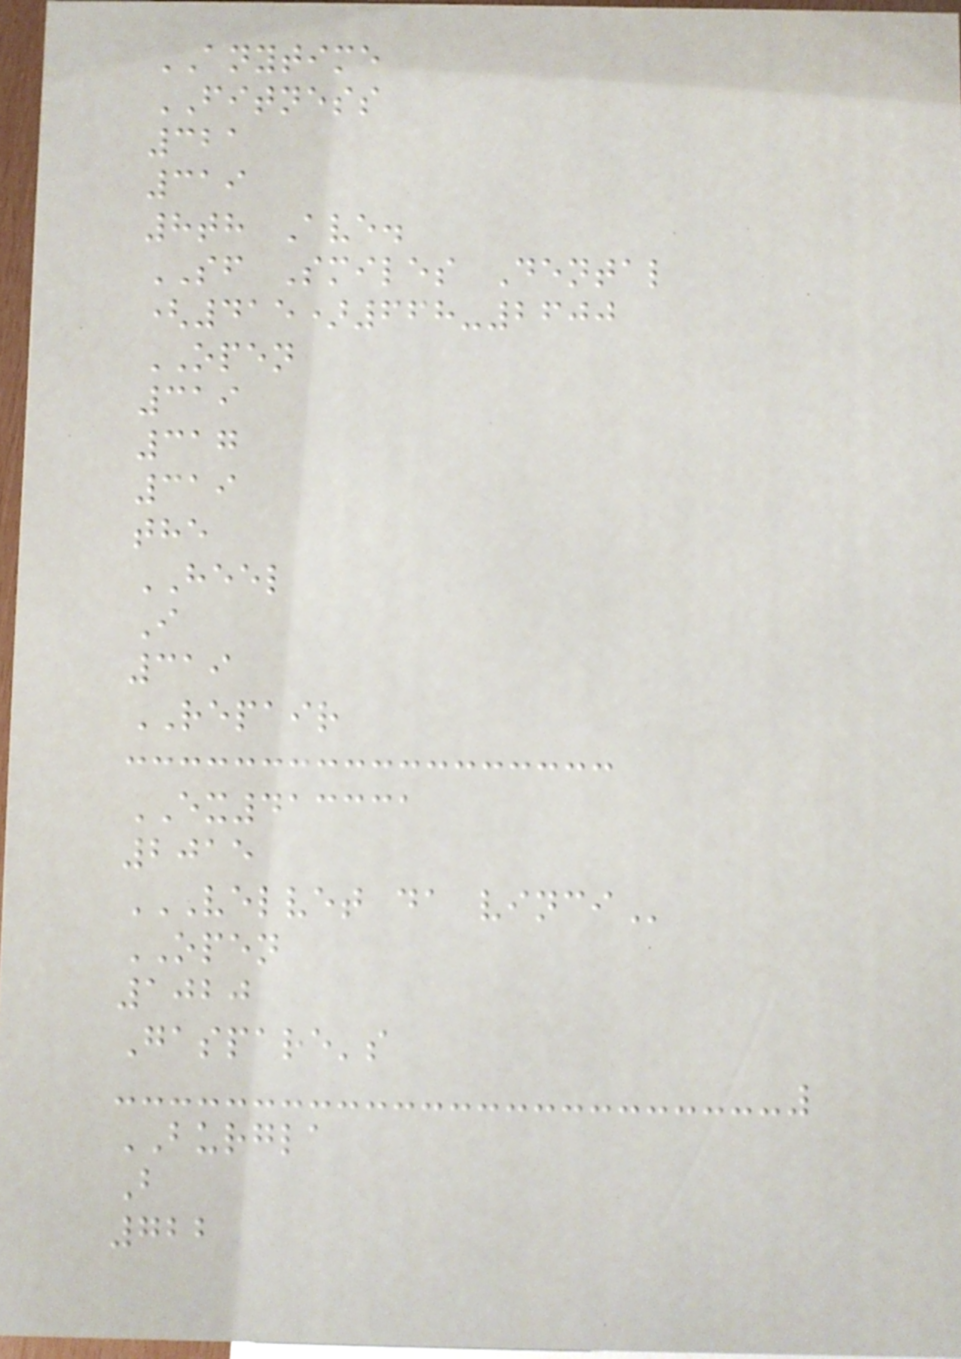ANYTIME
FITNESS
321
319
8th Ave.
SF Smiles Dental
(415)668-2600
OPEN
319
317
319
the
HEEL
I
319
REPAIR
EX413331
2015
VELVET DA VINCI
OPEN
1020
Gaspare's
BURGLA
B
722
